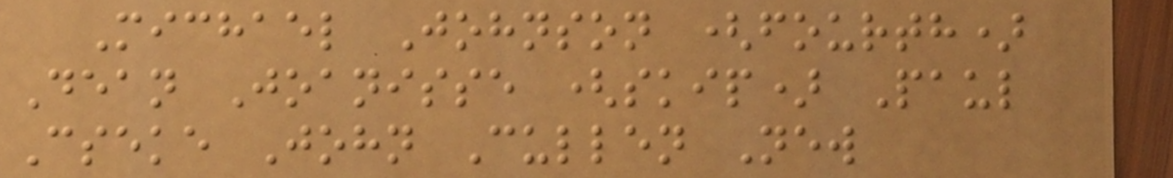Michael Johnson (fourth)
Dean Joanisse (skip) Paul
Cseke John Cullen New
